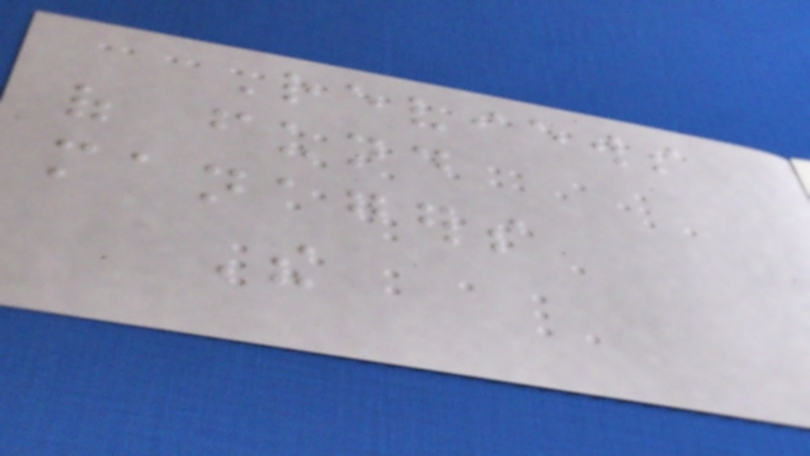Reviews
of fund
managers
The
